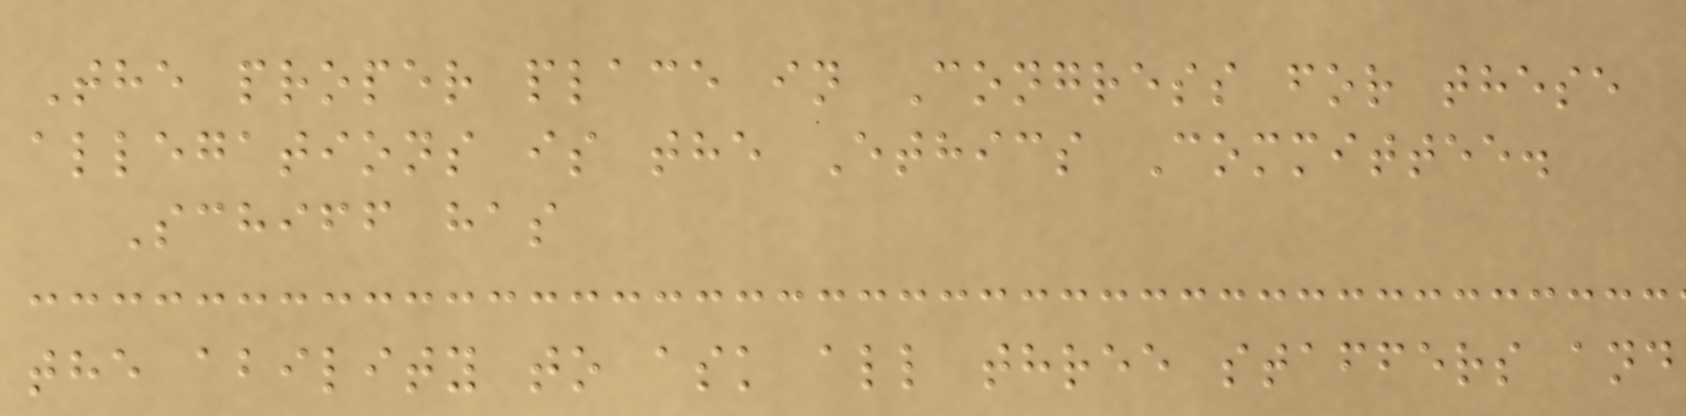The proper place in Congress for these
allegations is the Ethics Committee.
Schiff has
the ability to ask all three staffers and
